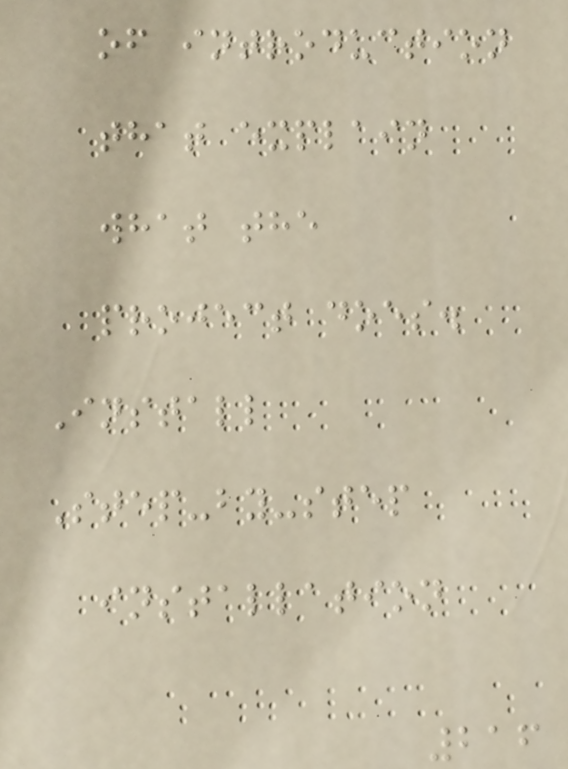of introduction
that explain
what the
project does.
Install
Step-by-step
installation
216
